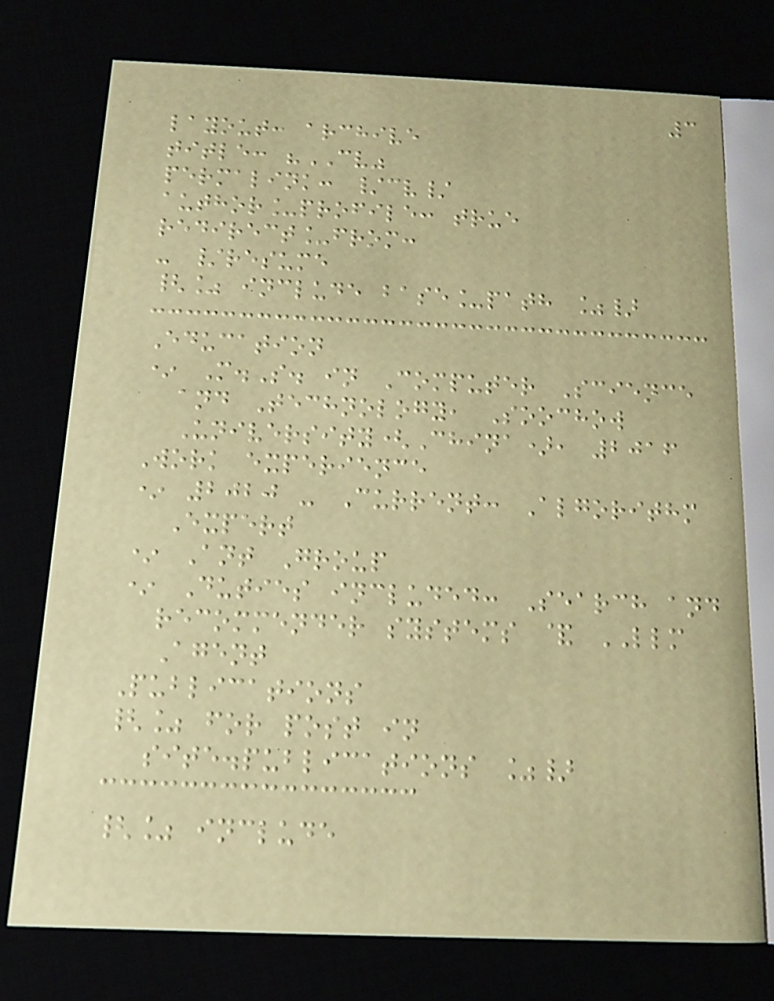3
layout: archive
title: "CV"
permalink: /cv/
author_profile: true
redirect_from:
- /resume
{% include base_path %}
Education
* M.S. in Computer Science
and Technology, Soochow
University(China), 2016
Work experience
* 2020 - Current: Algorithm
Expert
* Ant Group
* Duties included: Search and
recommender systems & LLM
Agent
Publications
{% for post in
site.publications %}
{% include
